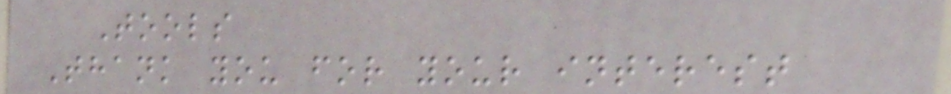Tools
Thank you for your interest
